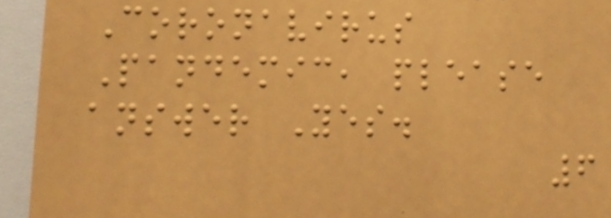Coronavirus
Pandemic, please
answer Yes.
6
